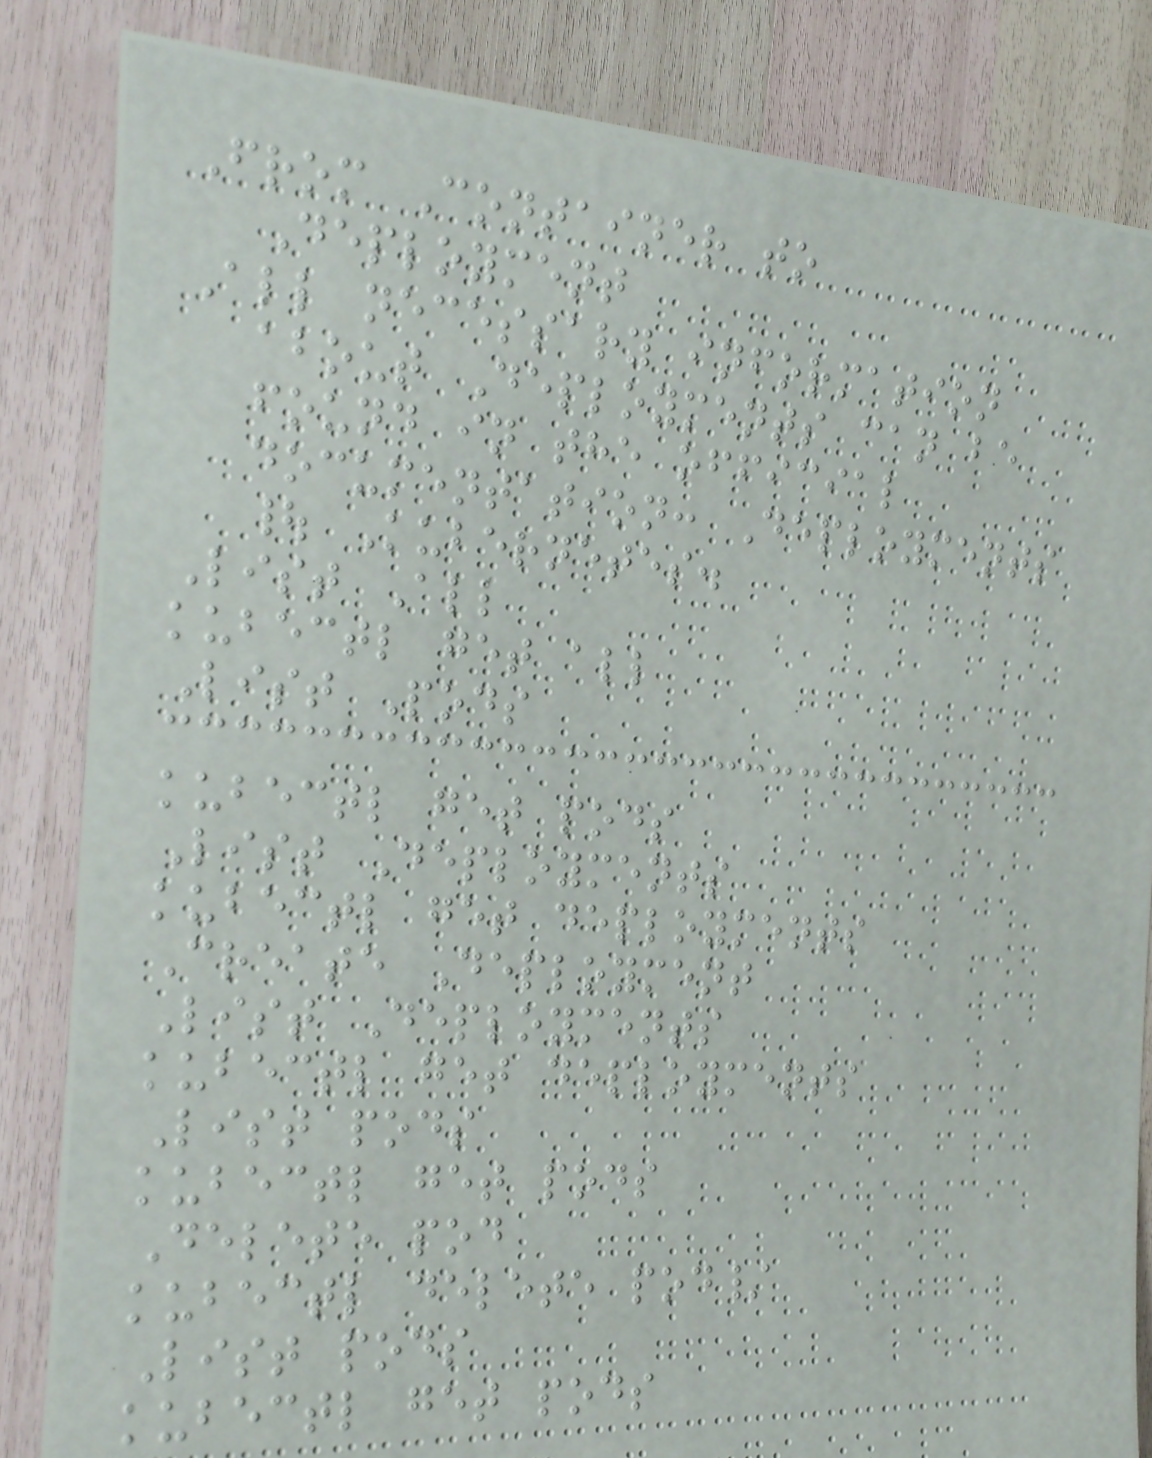From Container to
Deployment
All necessary information
about Deployments can be
found in the official
documentation: Deployments
| Kubernetes.
List All
kubectl get all
List Pods
kubectl get pods
List Deployments
kubectl get deployments
Create Deployment
List Deployments
kubectl get deployments
List pods
kubectl get pods
Delete pod
kubectl delete pod/
List pods
kubectl get pods
